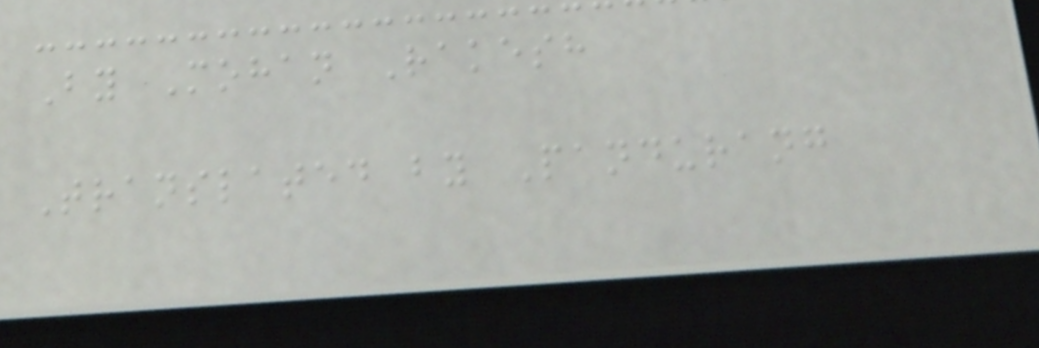By Mohan Rakesh
Translated by Pandurang
